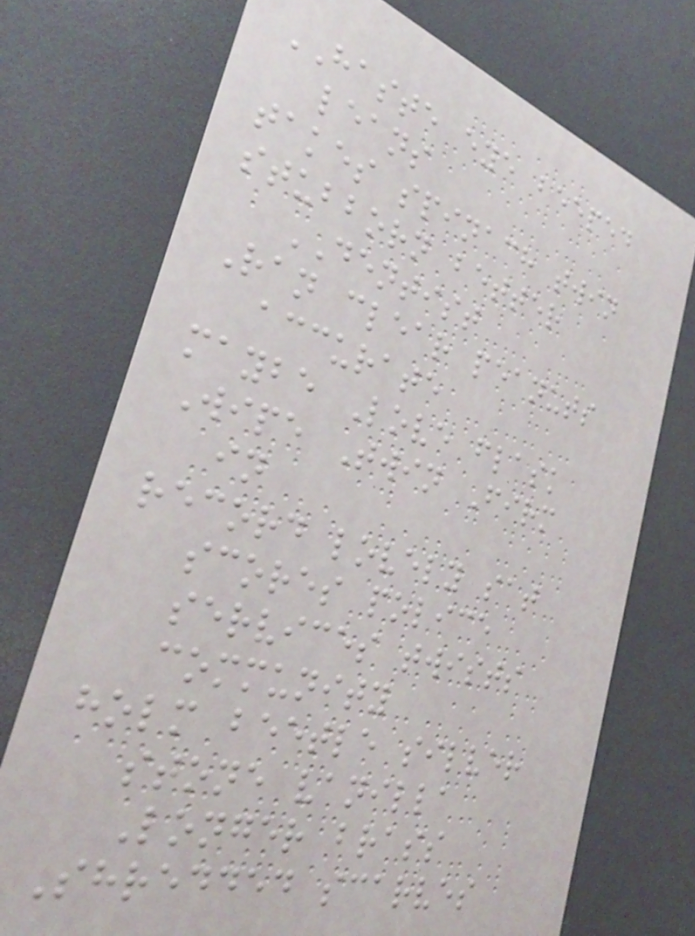HASTE eye beeped
leans
takes spinach twin
stubborn better
DENTIST
Ran clear peanuts
accurate
maybe Love flask
Wipe Twin Firm
in
record lovely sat
scores police
services twists
community
holm beetle silver
stone vanilla
Longer brass
Shredded scarves
